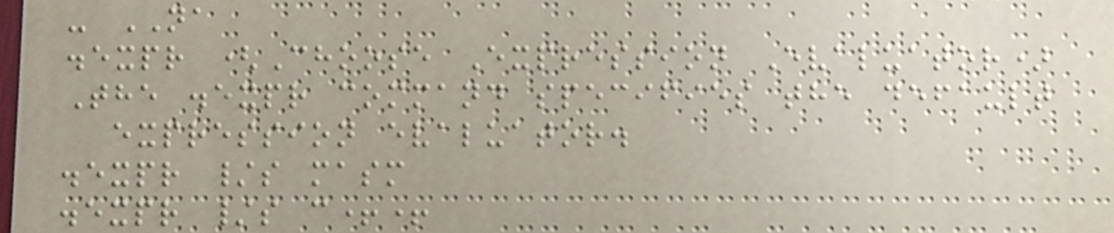- NA
.expr (Choose Expression Evaluator)
The .expr command specifies the default
expression evaluator.
.expr /s masm
.expr /s c++
